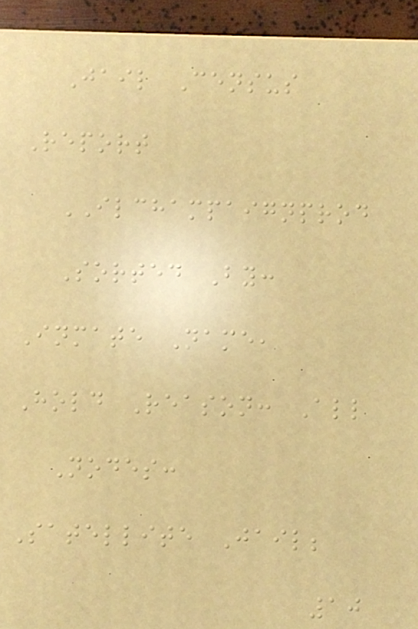Jail Census
Report
ILCHAMPAIGNPROD
Sorted By:
Inmate Name,
Hold Reason: All
Nodes:
Satellite Jail;
10
